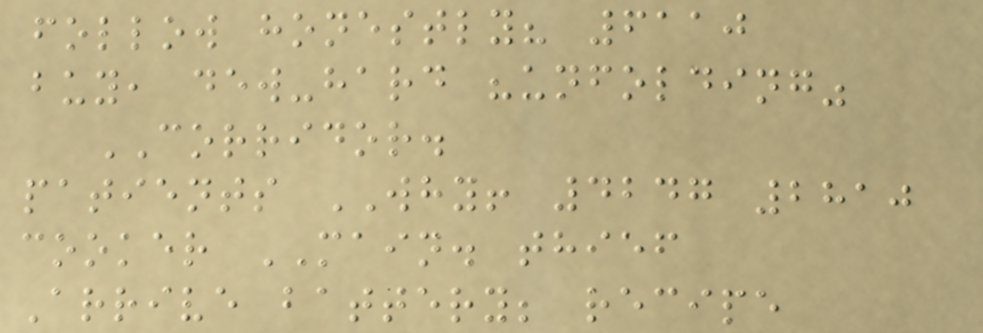follow honestly? 6110
buy, dew-hard "unfolding"
CORRIDOR.
patients WHY! 4247 2810
cooker MAIN. thief
Arrive battery; recipe
